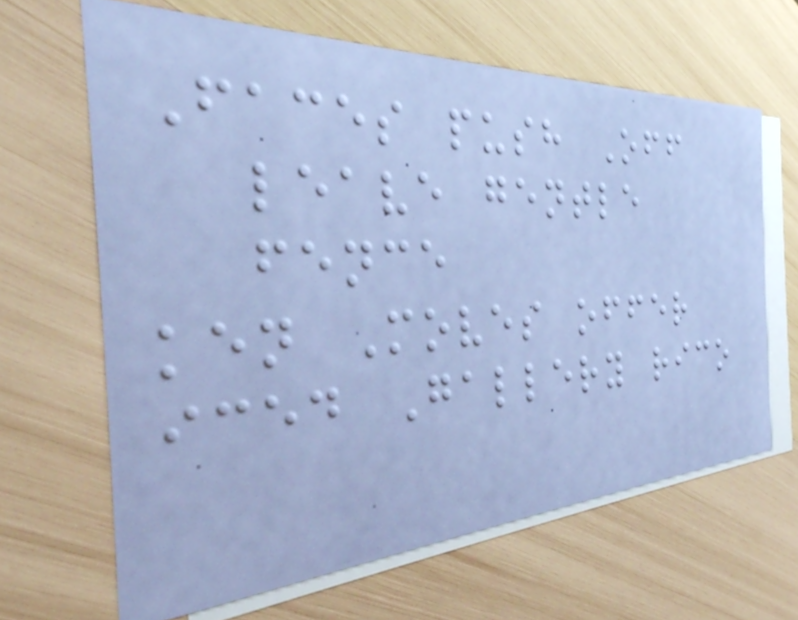Faces push Off
leave gentle
fence
ken Moves offer
iced Gallery rico
